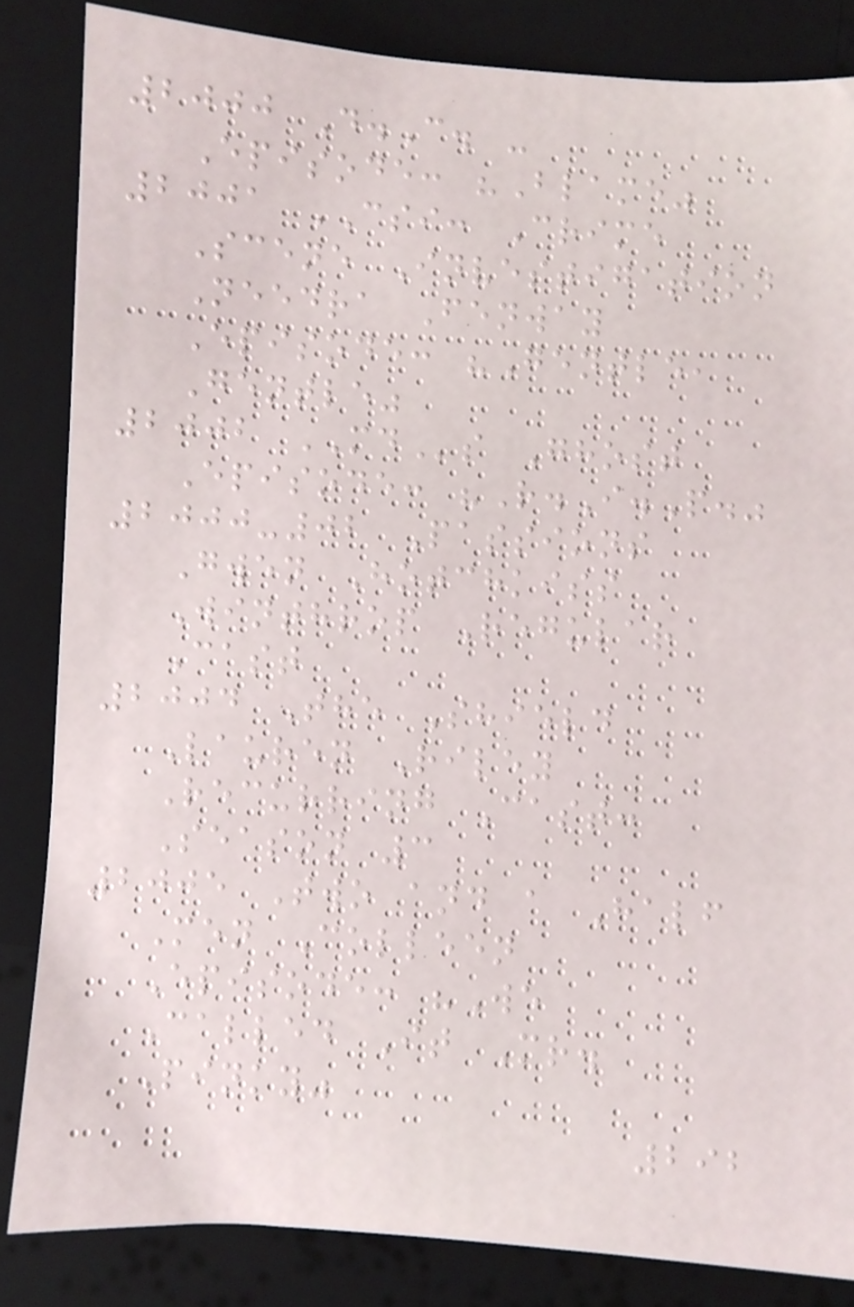2000 D.C. -
Episode: "Blame"
2001 CSI: Crime
Scene Investigation
Needra Fenway
Episode: "Gentle,
Gentle"
2002 MDs Ghost
Episode: "R.I.P."
2000-02 Passions
Gwen Hotchkiss
Winthrop Regular
Cast
2004 The Shield
Lauren Riley
Recurring Cast:
Season 3
2005 Two and a Half
Men Colleen
Episode: "We
Called It Mr.
Pinky"
292
